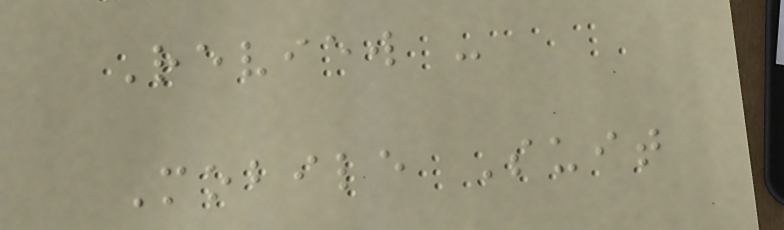Review -
Mobile Suit
